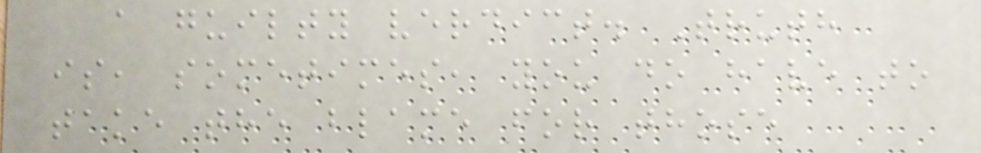a guilty verdict. Truth
is, sometimes, you do have to
take the blame for those
